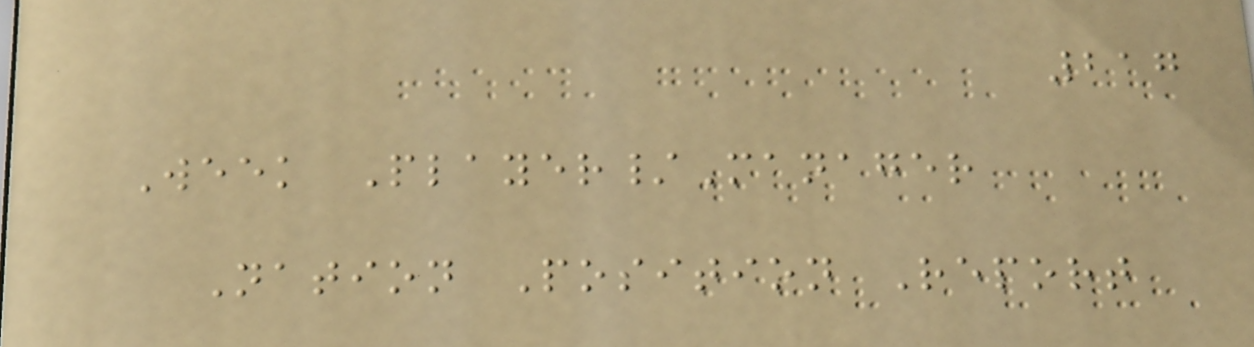217
Week Player/Manager
Nation Position Report
